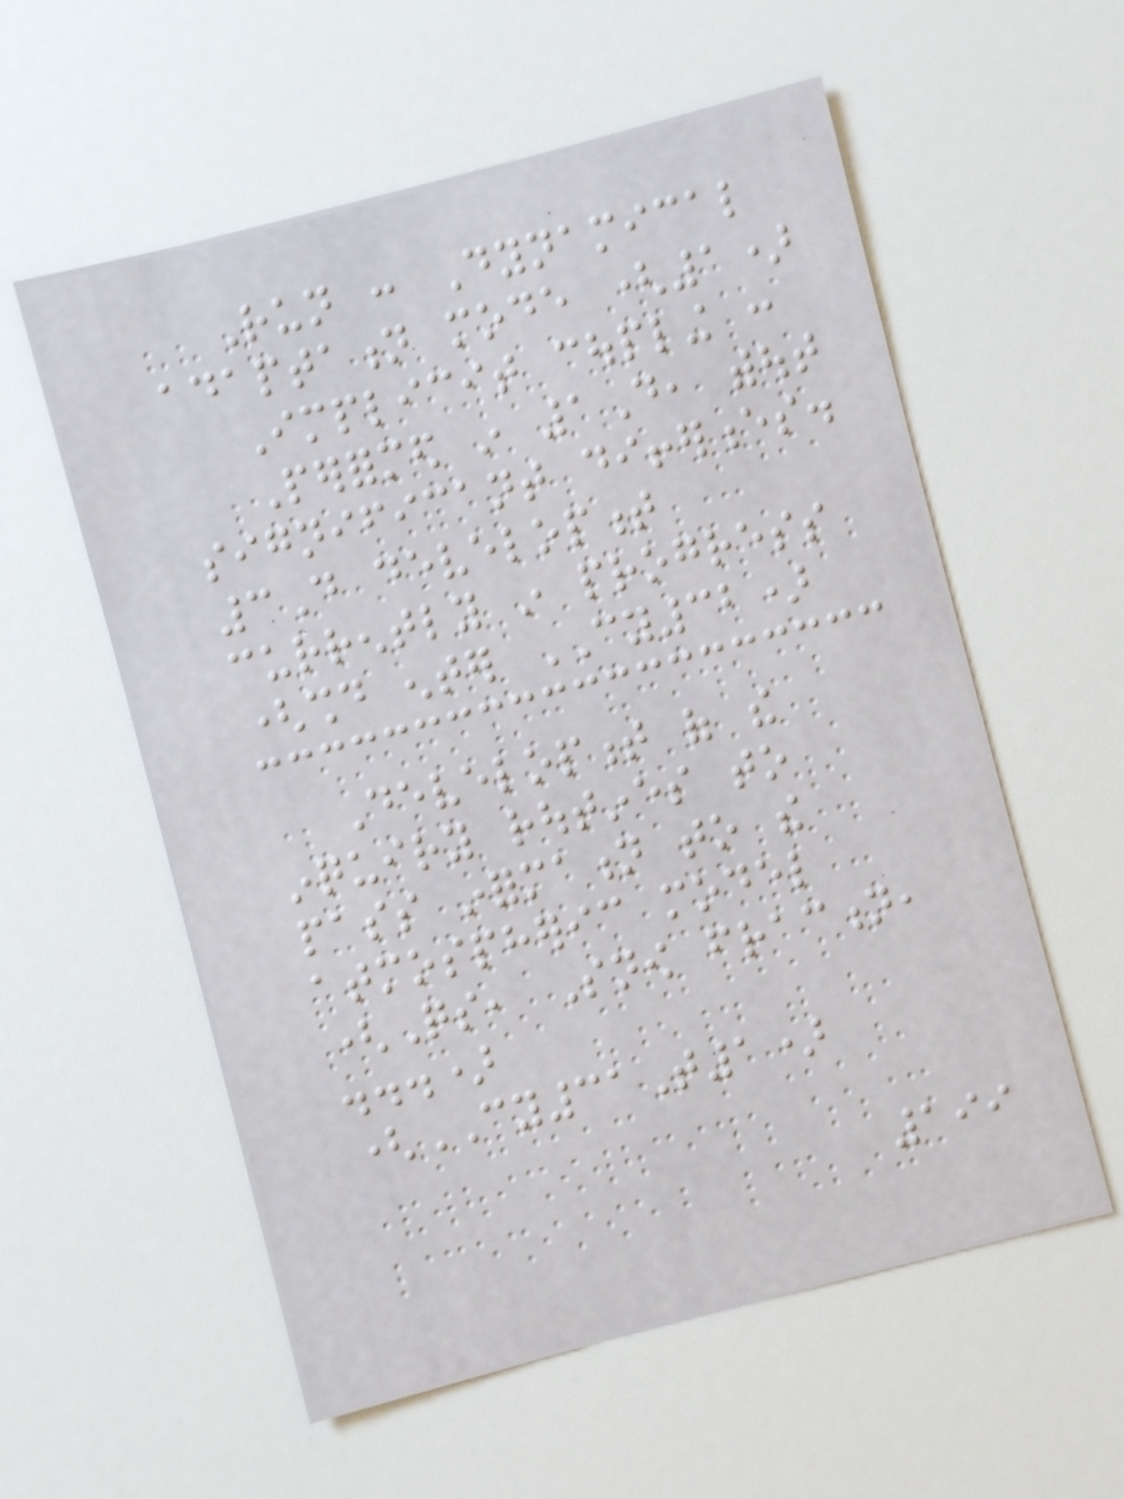Run : Dynamical
adaptation mode (1)
Implicit coupling :
Performed in 1D, without
significant differences.
3D development
currently in progress
(should enter CY32)
Development of the
inquiry routines to
pass information to the
atmospheric model
(Qs, Snow fraction,
...)
(CY31T1)
199
